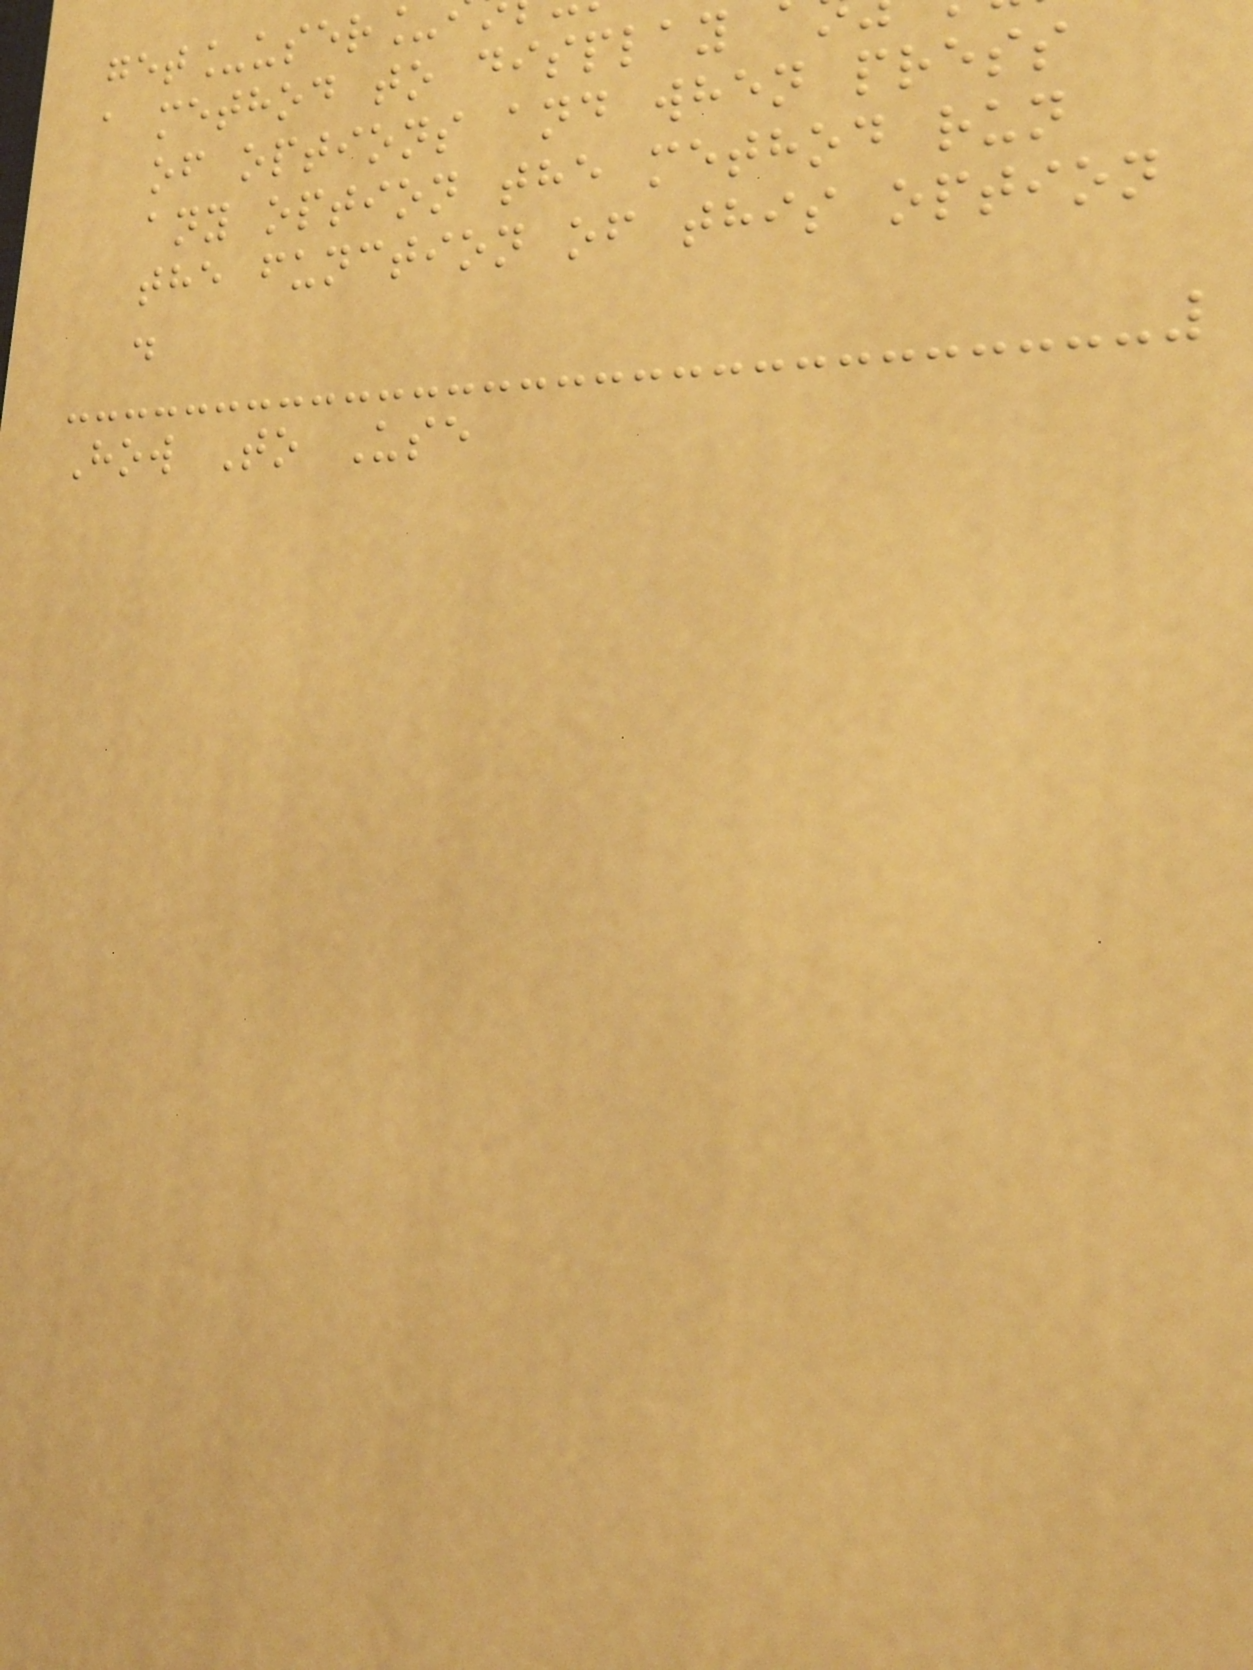get_user
a method to display
of options and when press
any option the method run
the function of this option
.
How To Use
